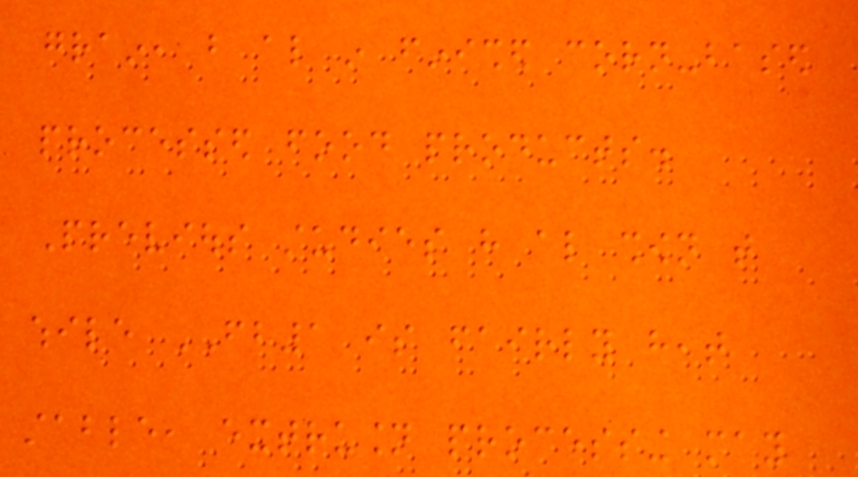grain, but also in finished corn-based
processed food products.
Previous studies have also shown that
while FB1 is fairly heat
stable, extrusion processing may
